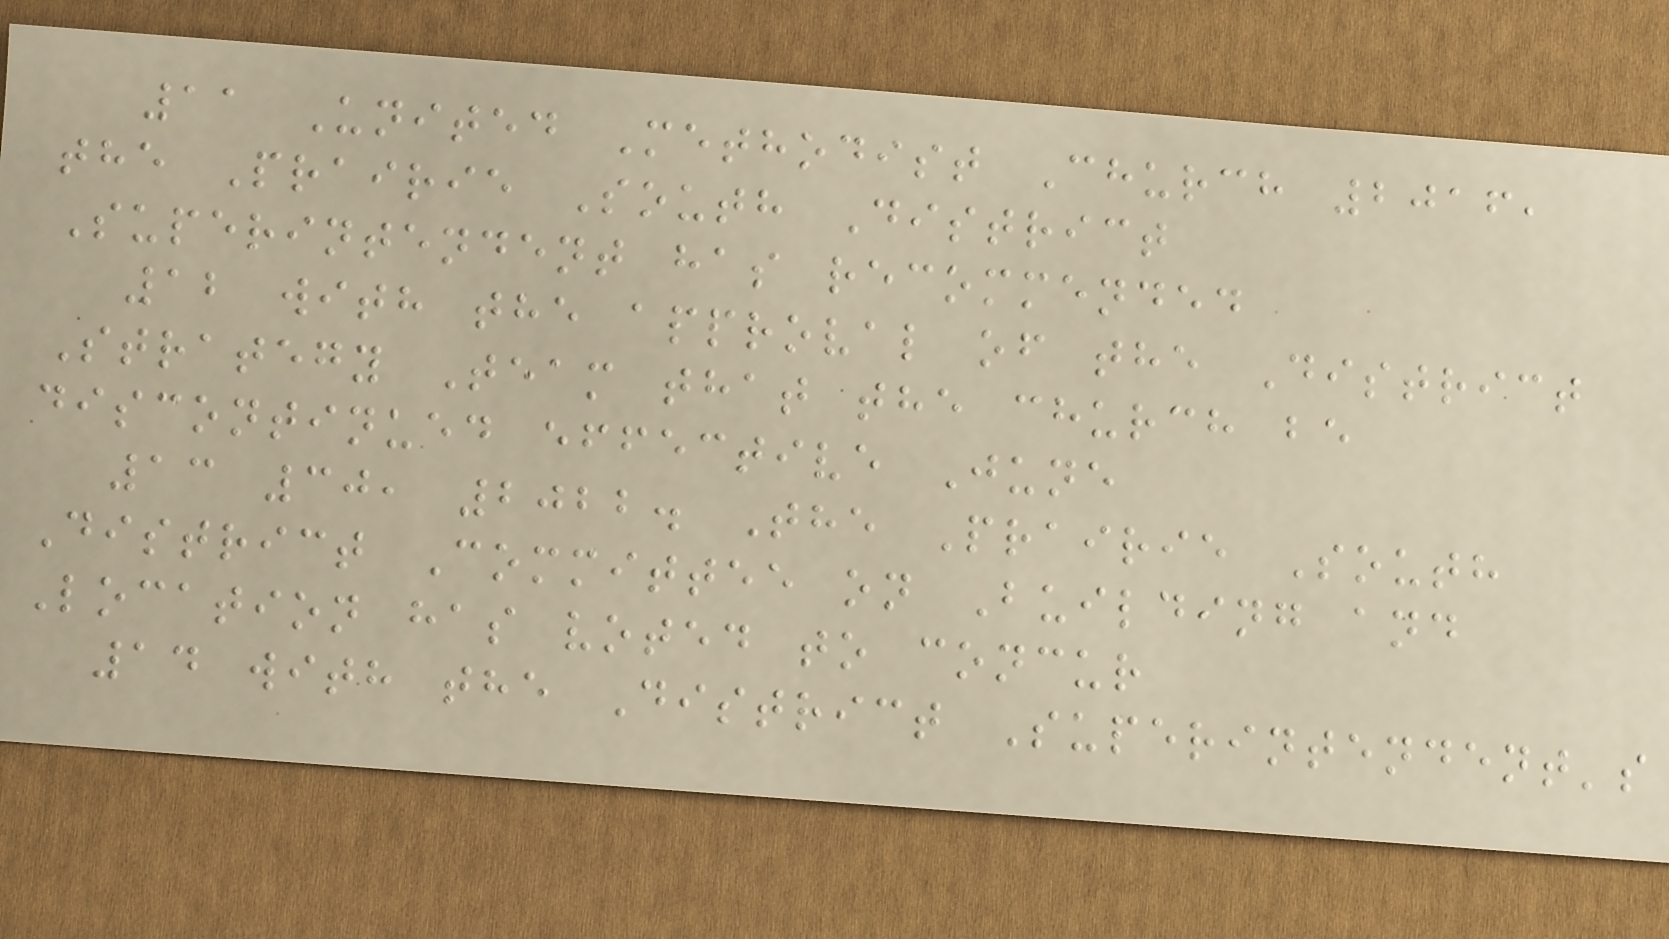11 United Methodist Church 2016,
the Prairie South District
Superintendent has recommended
12 with the approval of the District
Strategy Team that the church be
discontinued effective June
13 30, 2022. The Prairie South
District Committee on Building and
Location has voted to concur
14 with the District Superintendent's
